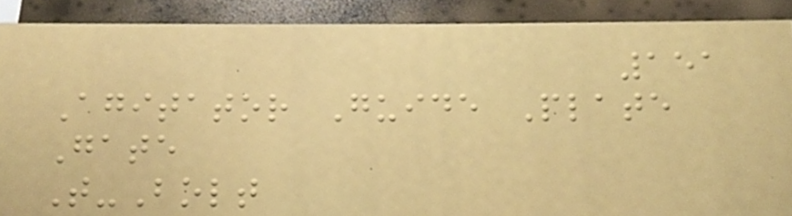151
Agitator Guide Plate
Gate
T-Bolt
